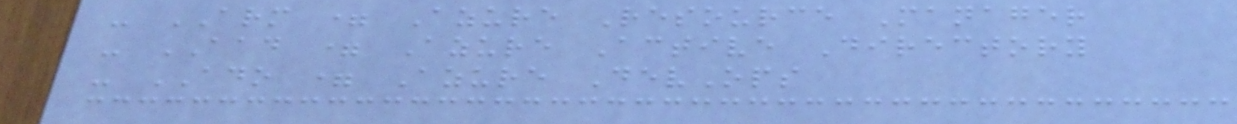- ARM = Azure Resource Manager
- AAD = Azure Active Directory
- ADO = Azure DevOps
